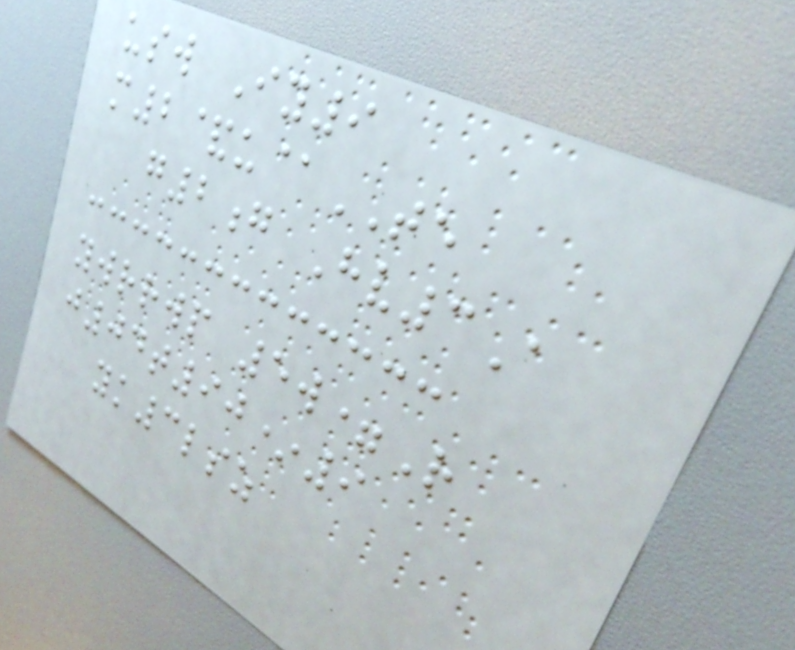usw Iy9
m2&u@TE
g2g Hv3A
ywrrwp 5w=R
j04t90*9
yk3lsz
